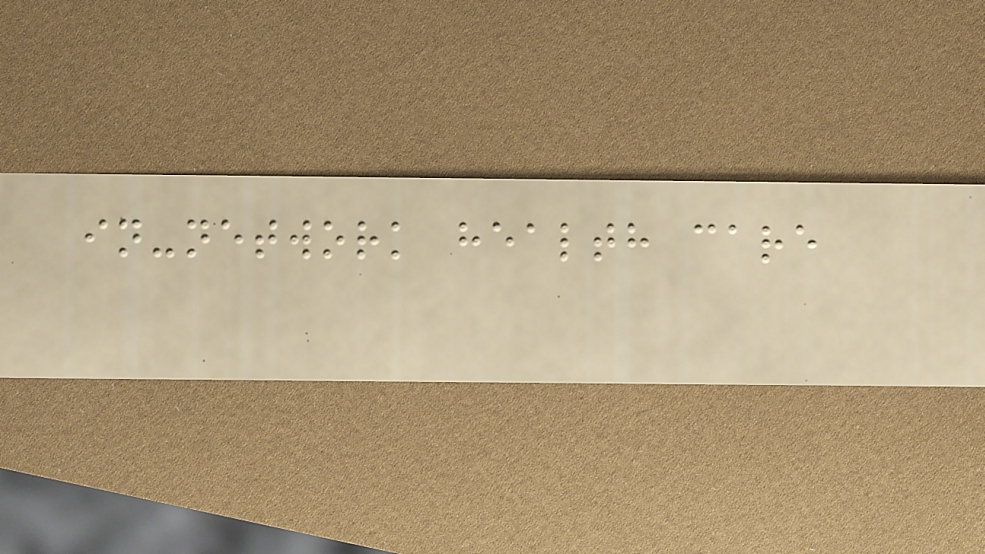in-network health care
